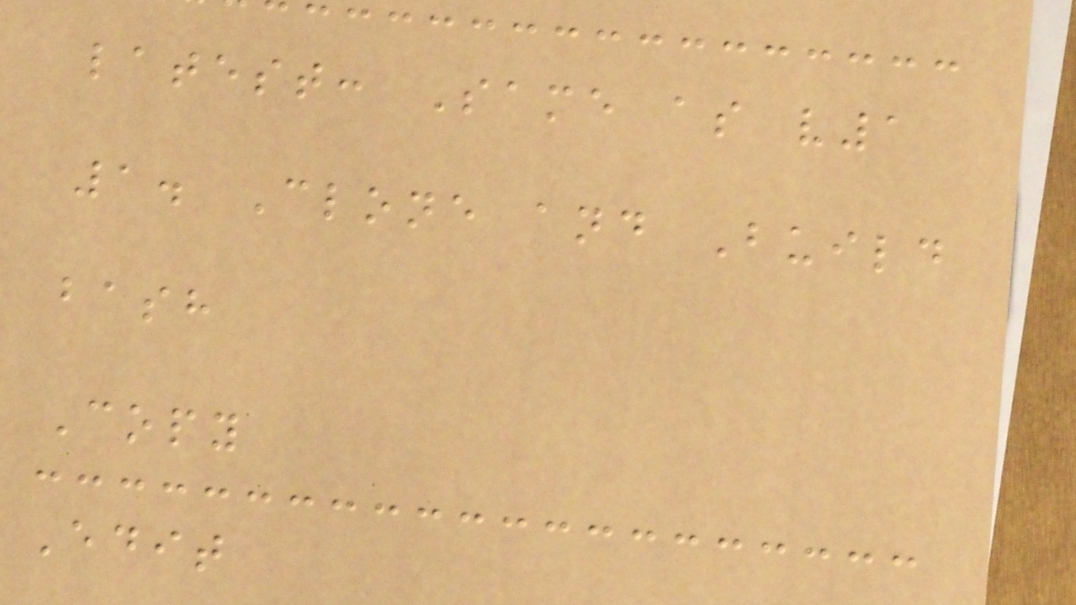latest: Same as v1
1. Clone and Build
bash
Copy
Edit
